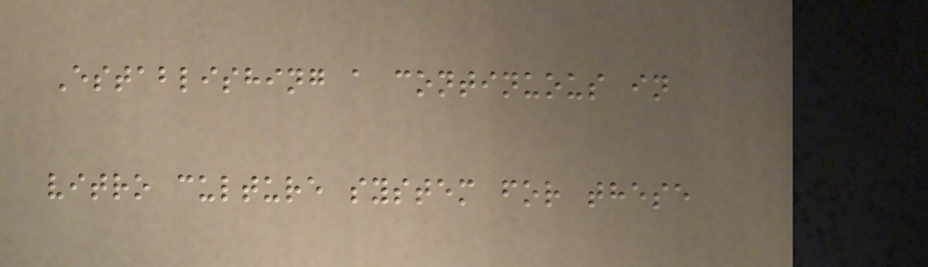Establishing a continuous in
vitro culture system for these
